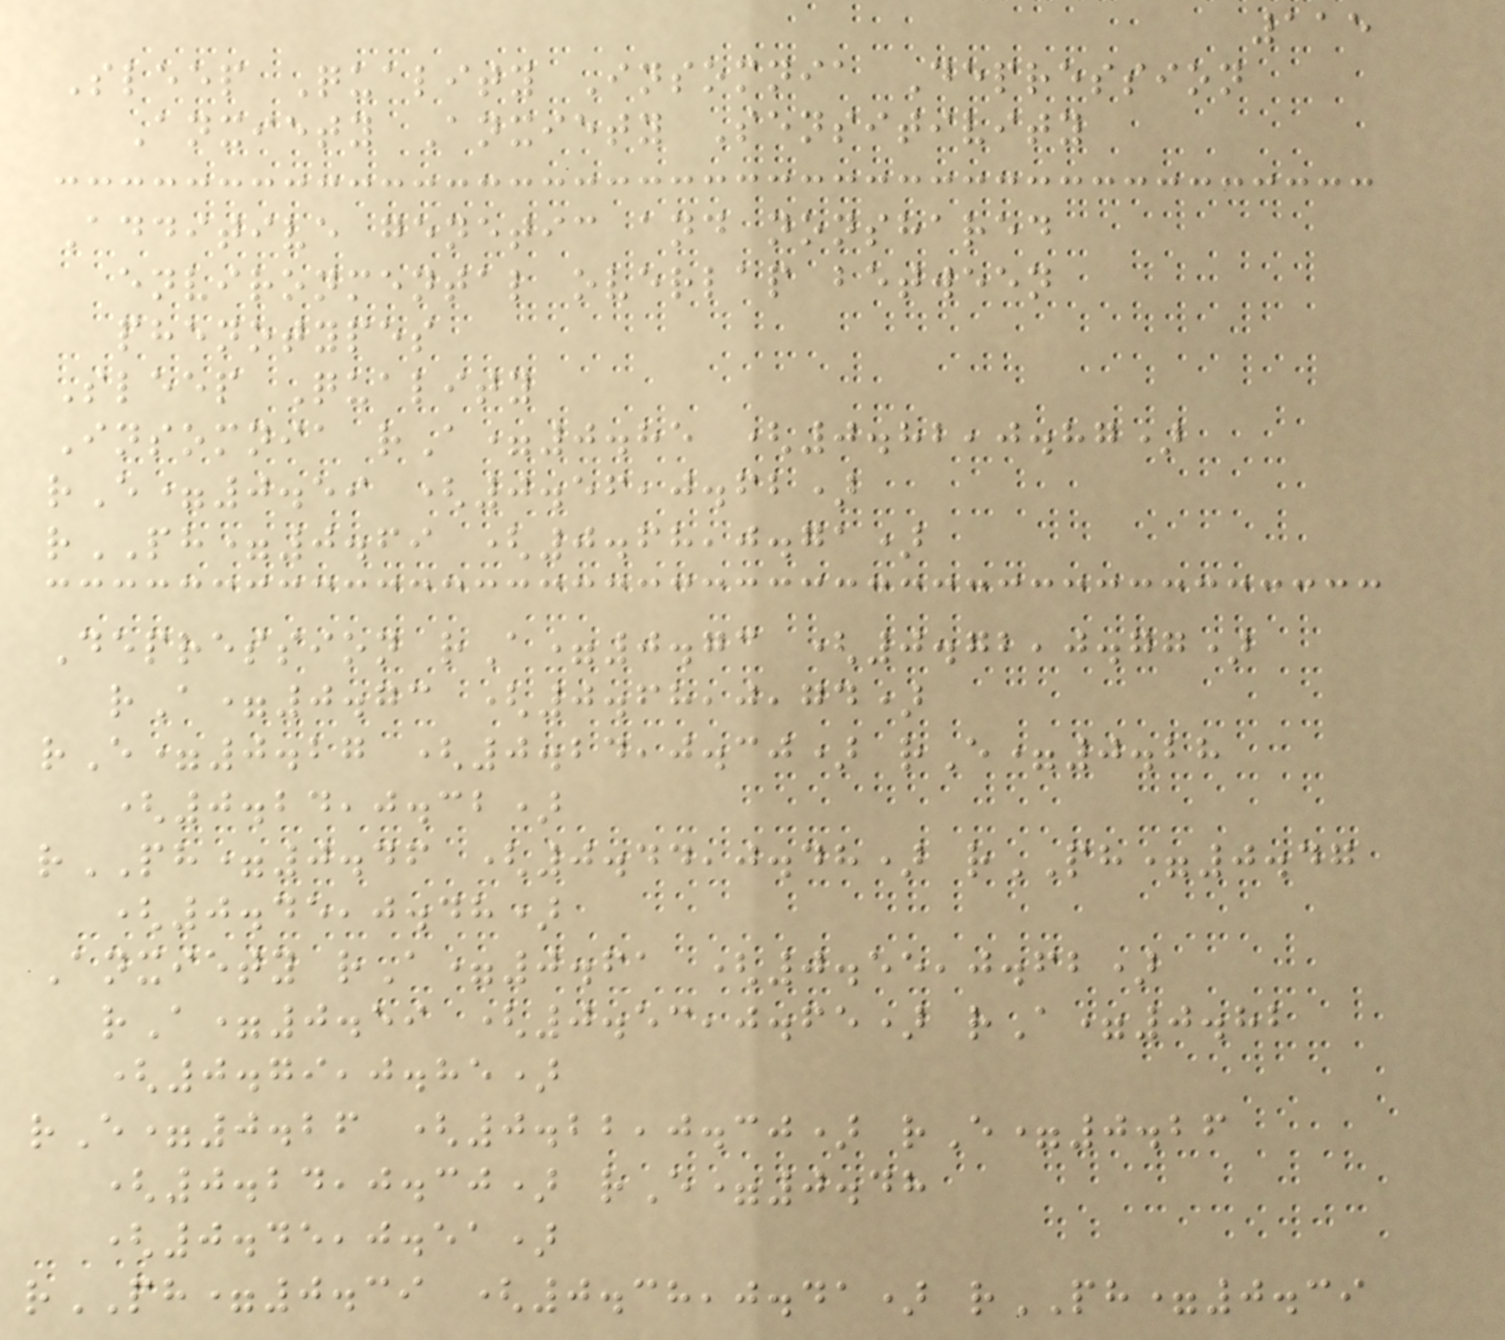115
Sleep Quality Insomnia Depression
Anxiety Anxiety Sensitivity
Additive genetic and nonshared
environmental overlap between
phenotypes
Sleep Quality
Insomnia rA=0.85 (0.82,0.87)
rE=0.59 (0.56,0.62)
rPH=0.69 (0.68,0.71)
Depression rA=0.73 (0.72,0.77)
rA=0.73 (0.68,0,74)
rE=0.27 (0.24,0.30) rE=0.28
(0.24,0.32)
rPH=0.46 (0.44,0.48) rPH=0.47
(0.45,0.48)
Anxiety rA=0.61 (0.55,0.62)
rA=0.59 (0.53,0.65) rA=0.82
(0.79,0.85)
rE=0.26 (0.22,0.30) rE=0.26
(0.24,0.30) rE=0.48
(0.45,0.51)
rPH=0.39 (0.38,0.41) rPH=0.39
